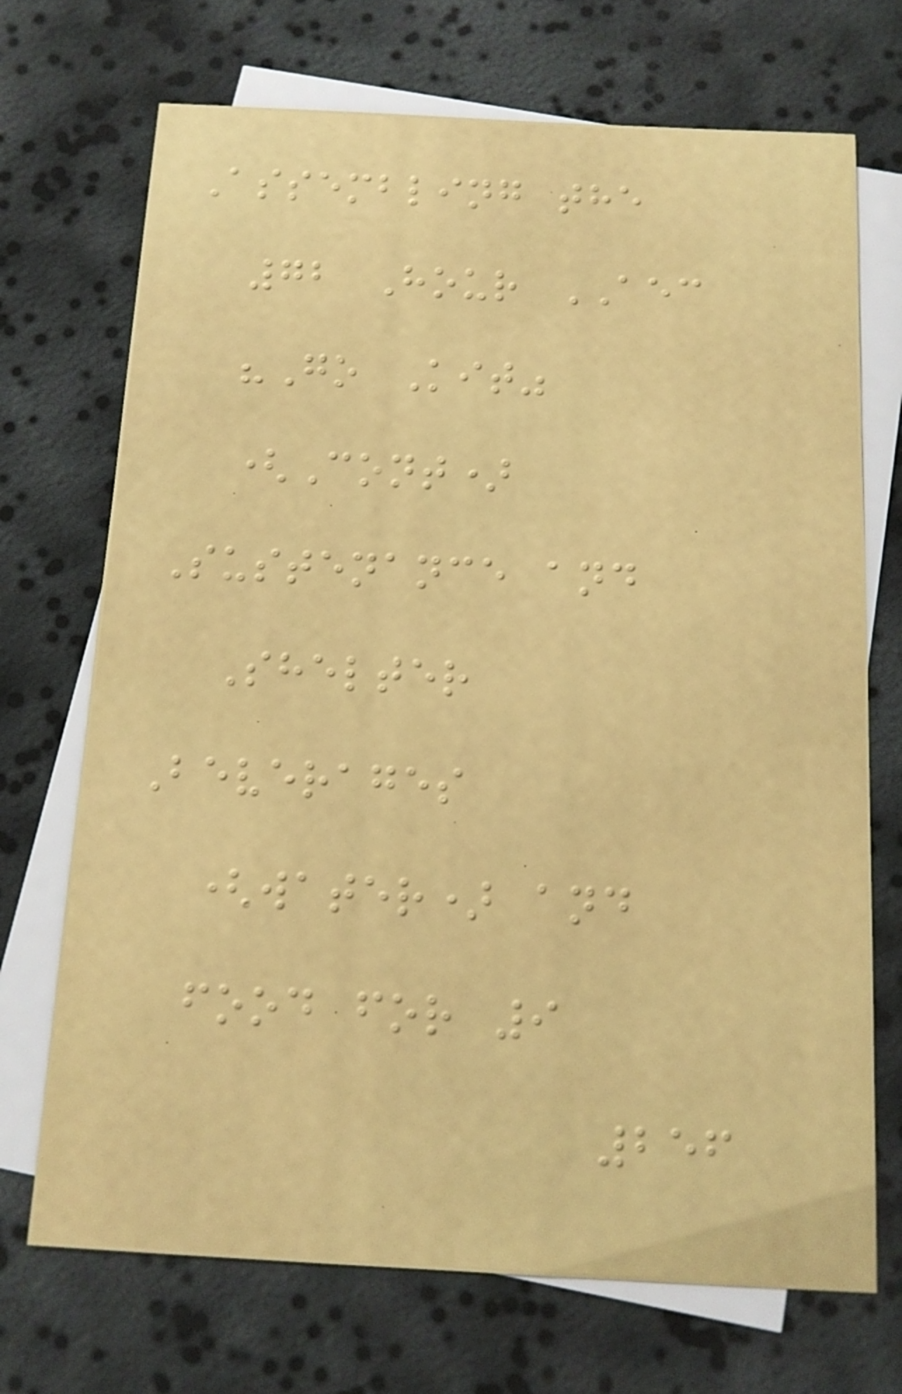Assembling the
72 Hour AEC
"Go Kit"
(Cont)
Sustenance and
Shelter
Beverages
(water) and
food for 9
256
